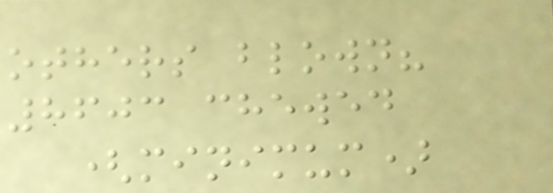others blown?
8603 chewed
(minimum)
